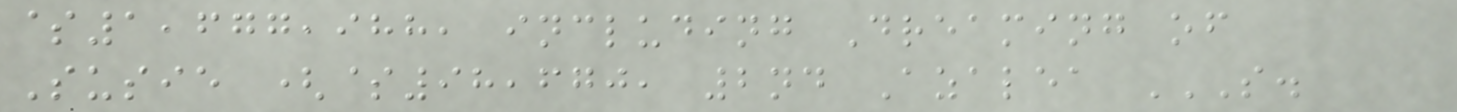$1,677,988, including Dreaming of
Susie ($98,670, 2nd Azalea S.
